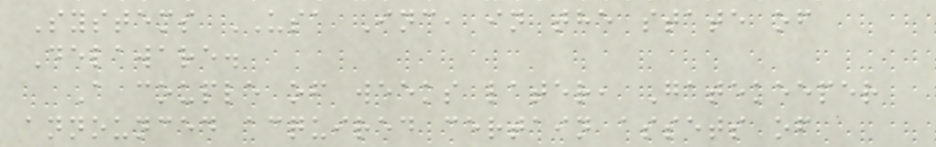Systems USA Inc, in the state of
Delaware.
A couple of weeks later, Gatekeeper
announced acquired certain assets of
